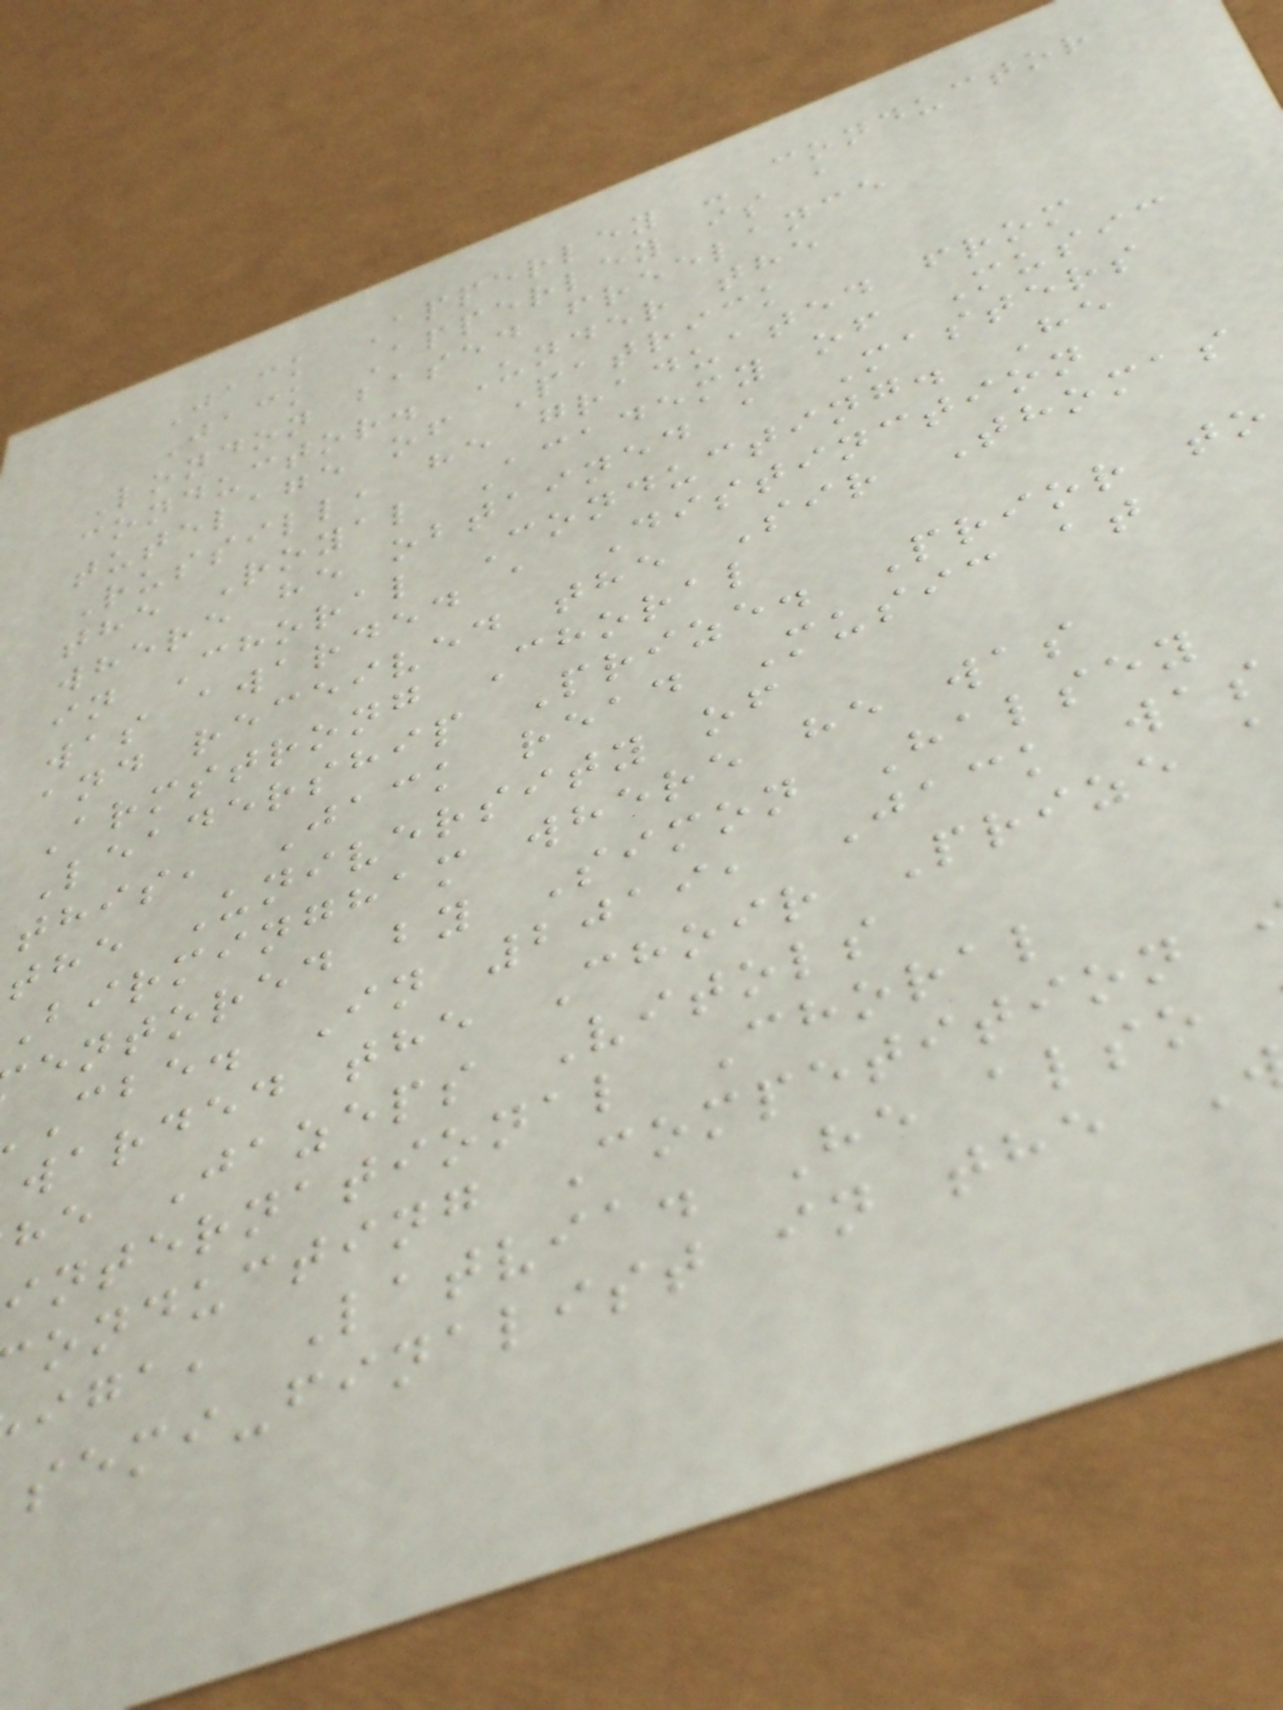Jack Apperley - conductor
Jack Apperley is a
London based freelance
conductor. Under the
tutelage of Patrick
Russill, he graduated from
the Royal Academy of Music
where he obtained a Masters
in Choral Conducting. He
was awarded a Distinction
and received the Sir Thomas
Armstrong Choral
Leadership Prize. Prior to
this, Jack read Music at
the University of
Birmingham where he was
entored by Simon Halsey
cbe. In 2019, Jack was
warded the Choir Prize
he Jazeps Vitols
international Choral
onducting Competition
iga, Latvia. He also
semi-finalist in the
